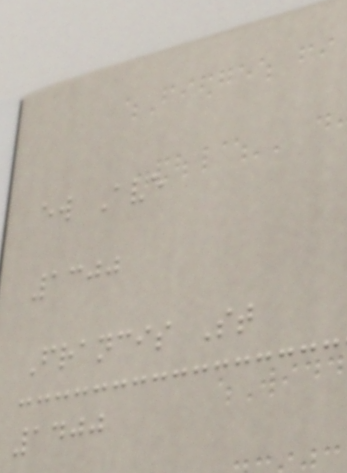ew Ave
1300
Francis St
1400
